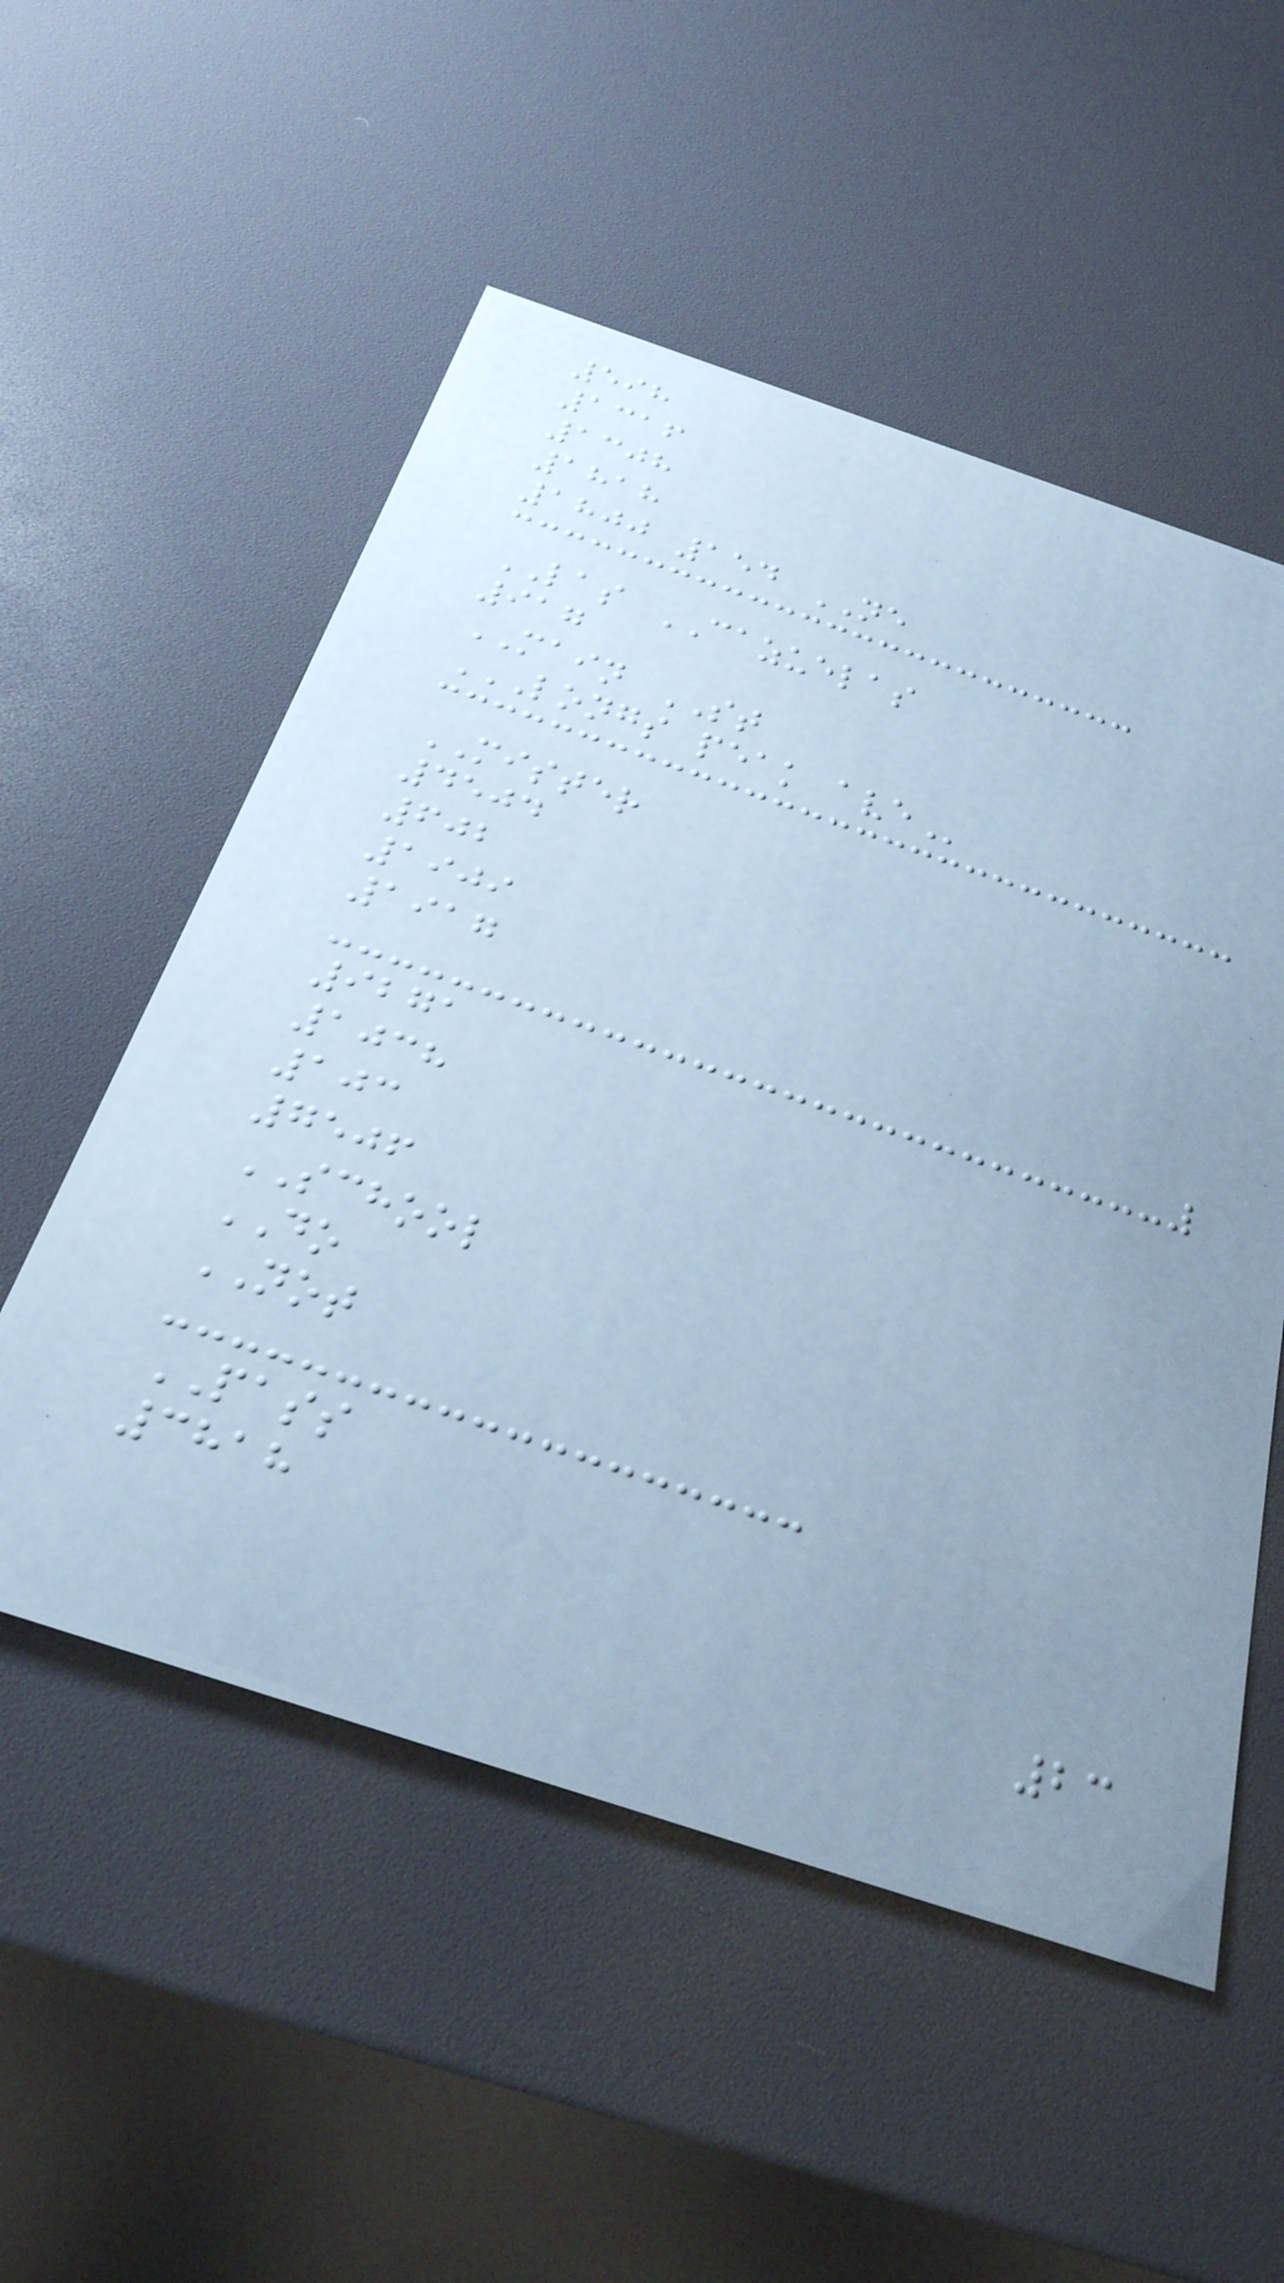598
1316
1308
1818
1800 154 NE
LAS CAZUELAS
917
MAIN ST
LONGS PEAK AVE
MISTER
4504
602
1909
1917
9271
1038
103
7506
SCHOOL
DO
NOT
PASS
3818
23
